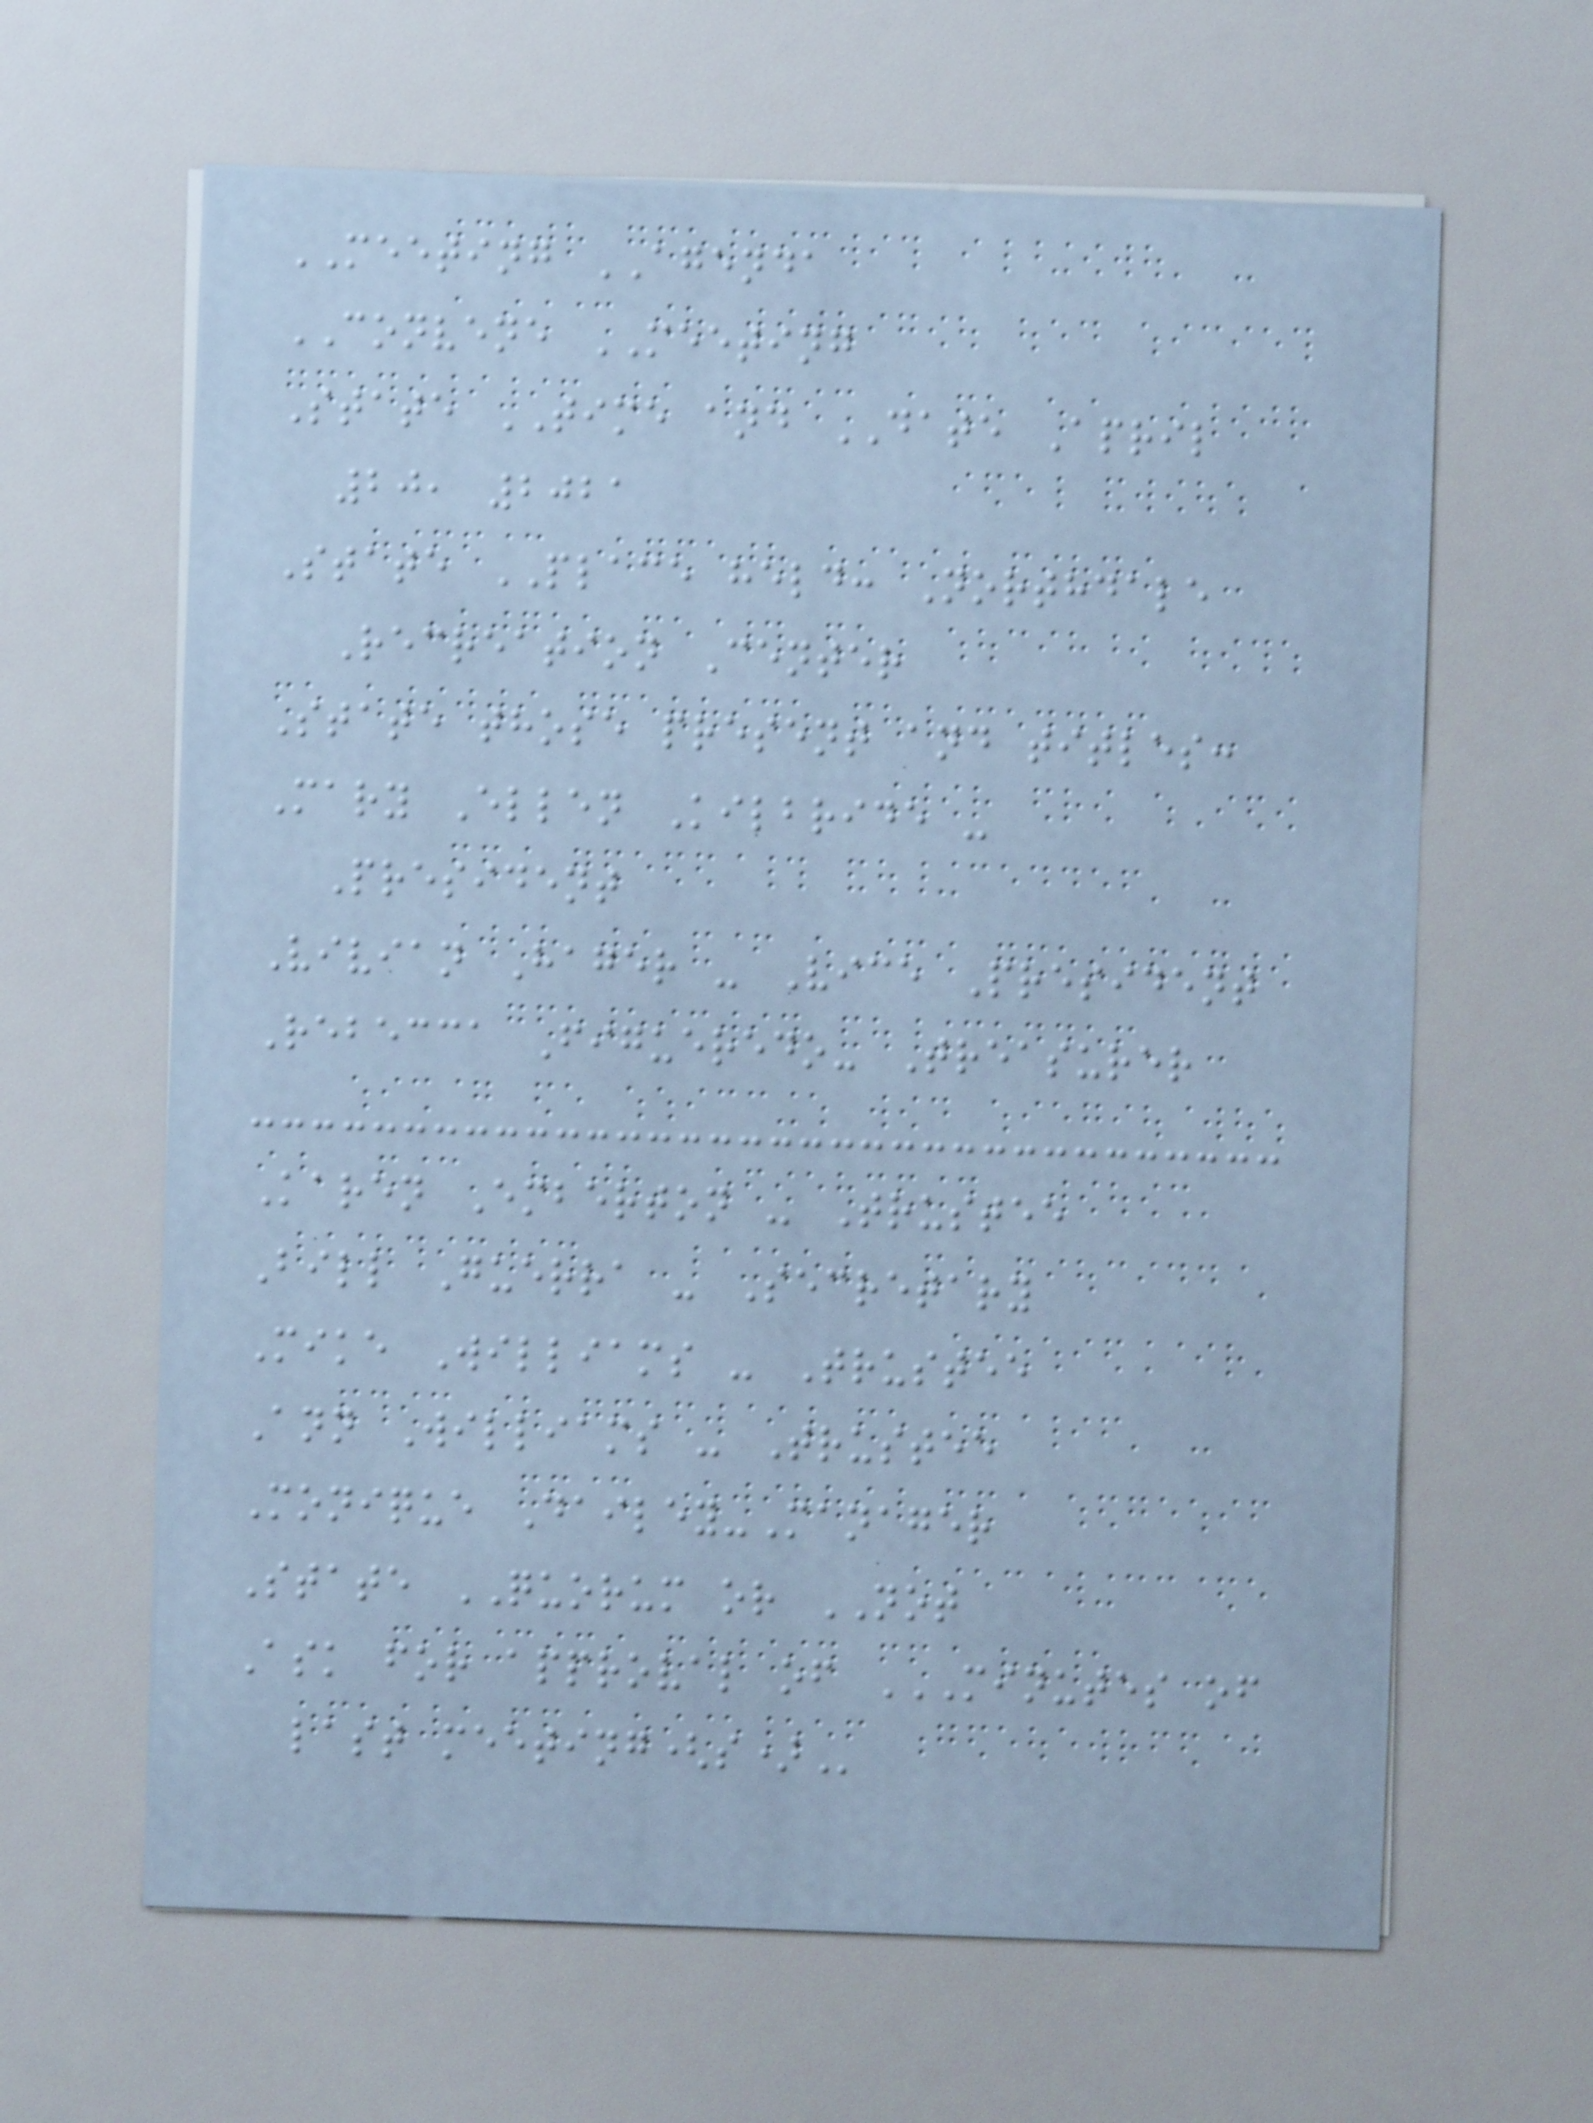MEETING AGENDA
CONVENE MEETING
State TIME and DATE April
20, 2021
State PLACE held: Northdale
Recreation Center
State those present and titles:
Mary Ellen Kilbride -
President
Vivian Hager - Vice President
Rebecca Figueredo- Treasurer
Karen Emberton - Trustee
Bill Guerra - Secretary
Mike Williams - Trustee
Ann Williams - Trustee
Monique Dailey-Manager
State QUORUM or NOT
Ask for approval of MINUTES OF
LAST MEETING(S)
